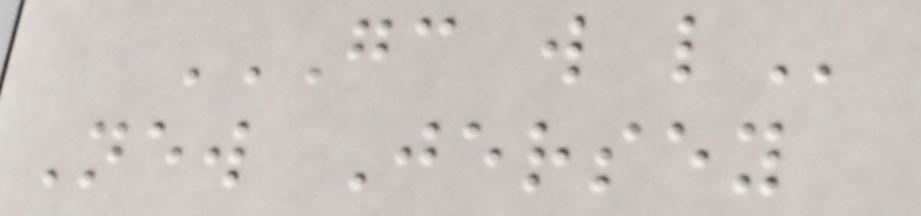GC W L
New Jersey
